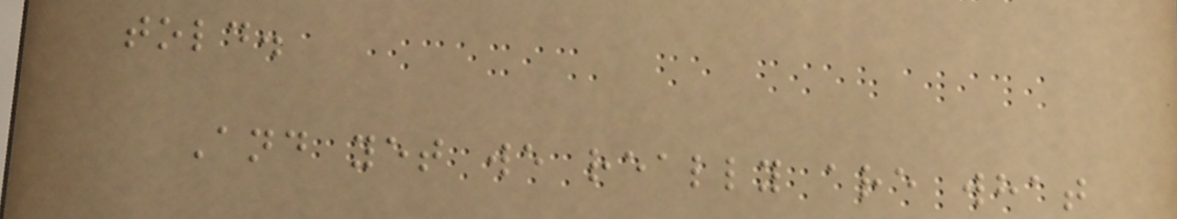told.
And yet we really are what
